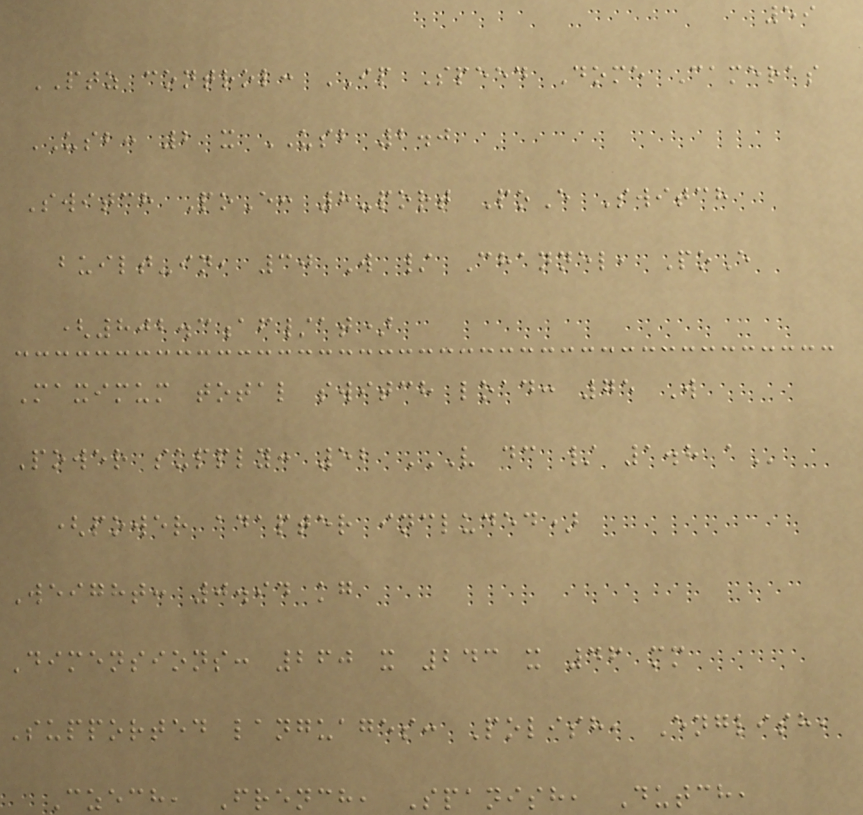59
PTZ control: IP Speed Dome Cameras
USB: 2 x USB 2.0
Switch PoE: 8-port PoE Switch
built-in, 30 W / Channel, PoE
(802.3af/at)
Maximum total switch load: 75 W
Power supply: 52 V DC / 1.8 A
(power adapter included)
Weight: 0.94 kg
Dimensions: 260 x 243 x 46 mm
Supported languages: Polish, English,
Czech, French, Spanish, Dutch,
